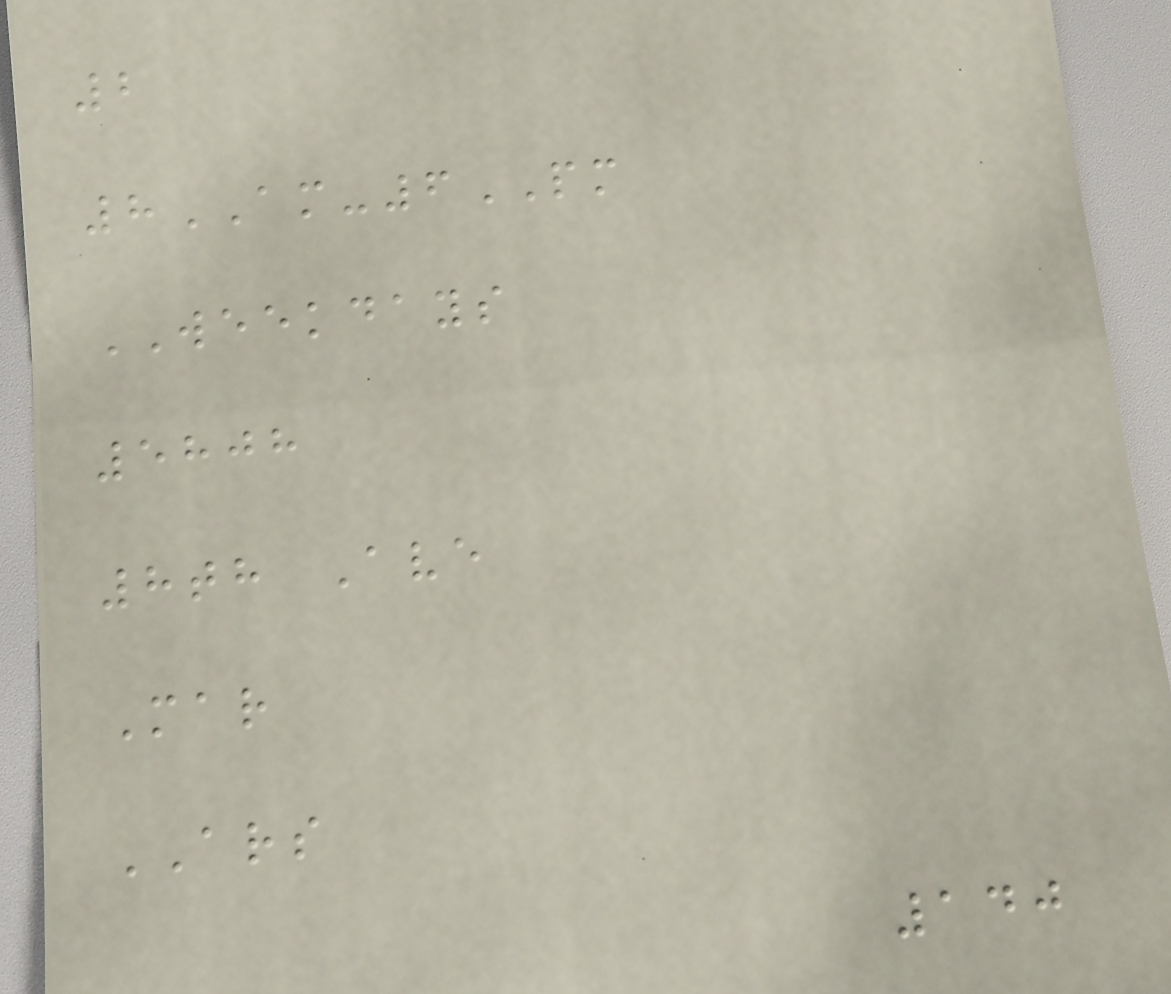2
8AM-6PM
WEEKDAYS
5808
8th Ave
Mar
ARS
140
